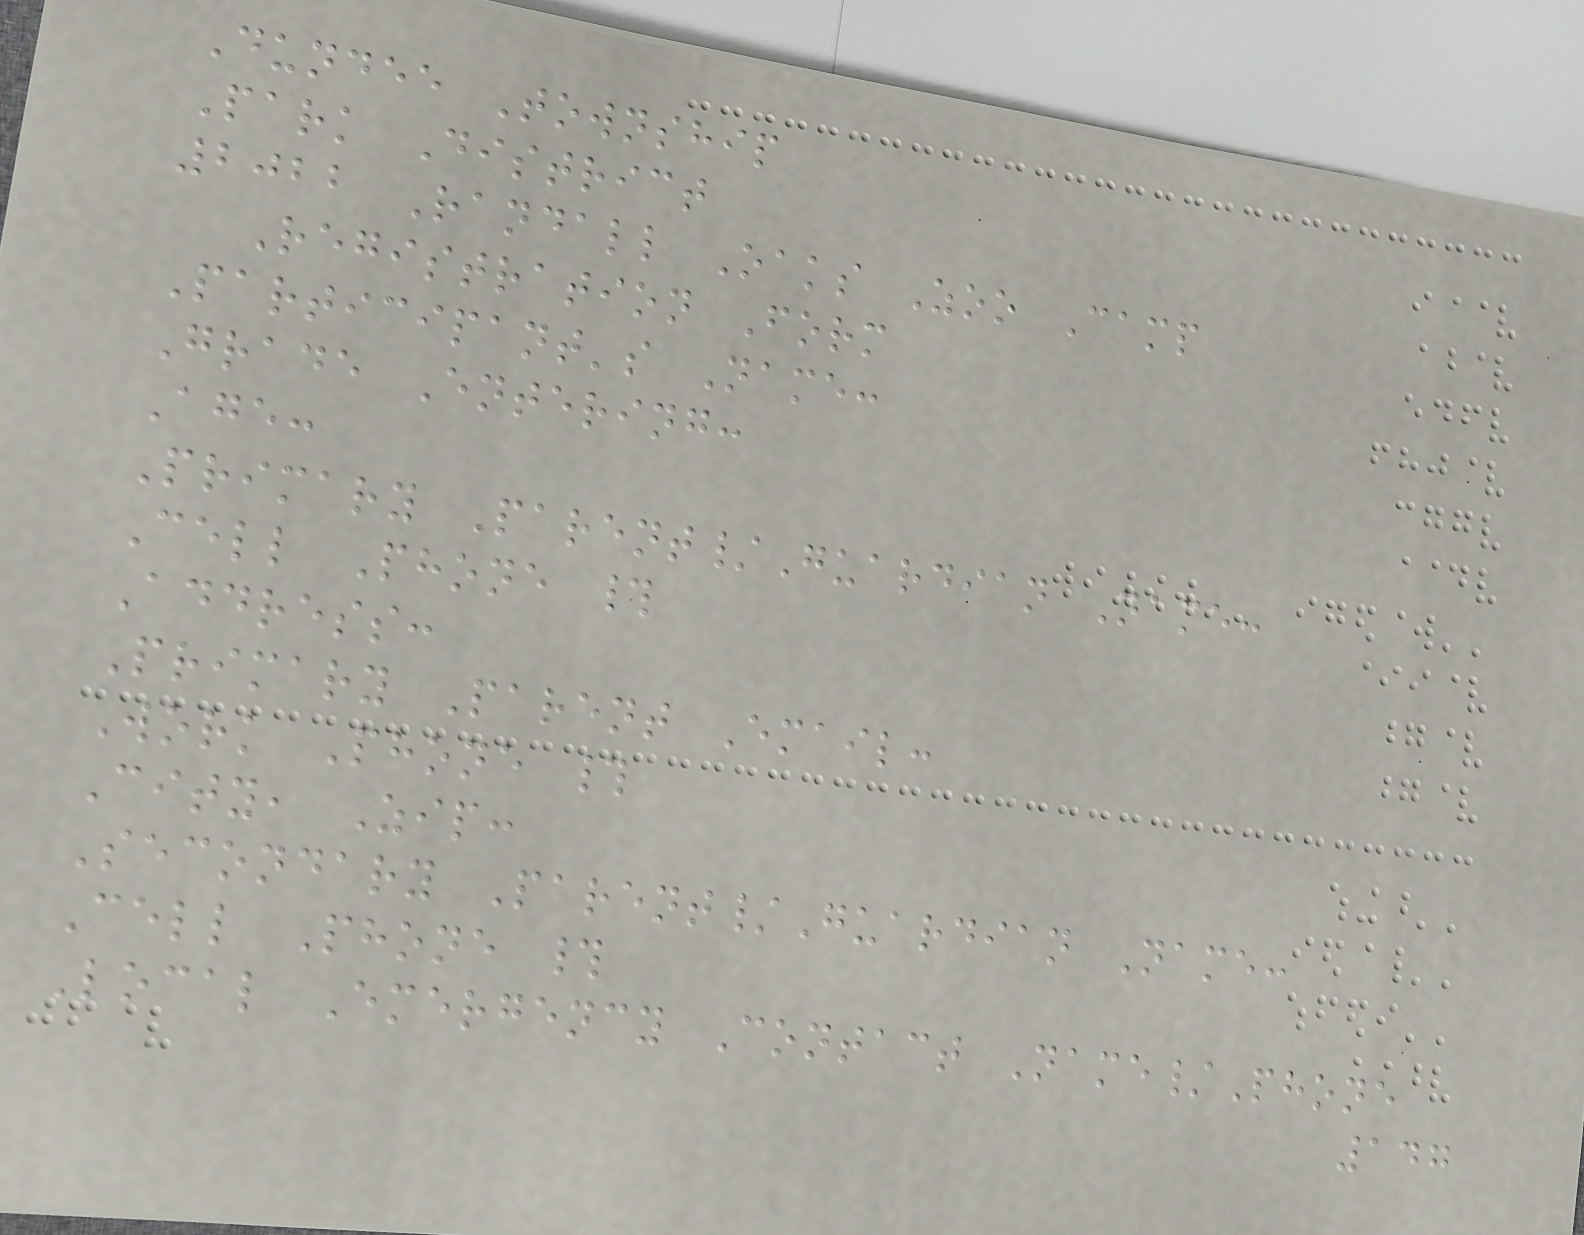Dundee Township
Park District
2022 Randall Oaks Zoo Camp
Registration Form
Participant's Name:
Grade Entering:
Age:
Primary Parent/Guardian Name:
Cell Phone #
Address:
Primary Parent Email:
Work Phone #
City, Zip:
Secondary Parent/Guardian Name:
Cell Phone #
Local Emergency Contact Name/Phone
147
